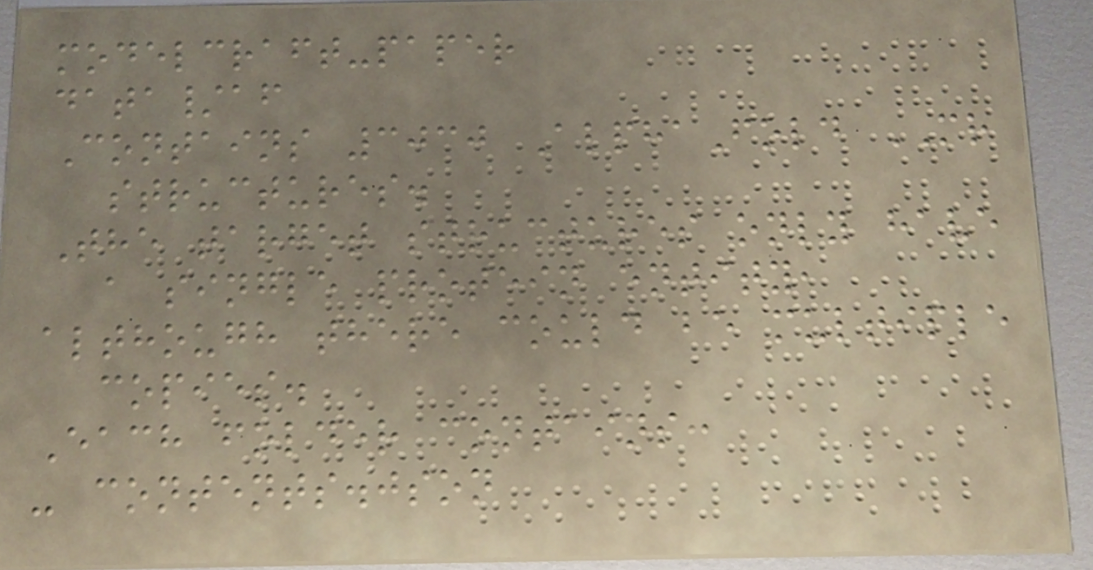modelcraft-paper
data/af
Contains 3030 AlphaFold MR
structures.
The target structures only have
a single protein entity,
although there could be multiple
copies.
Each folder contains:
- contents.json
